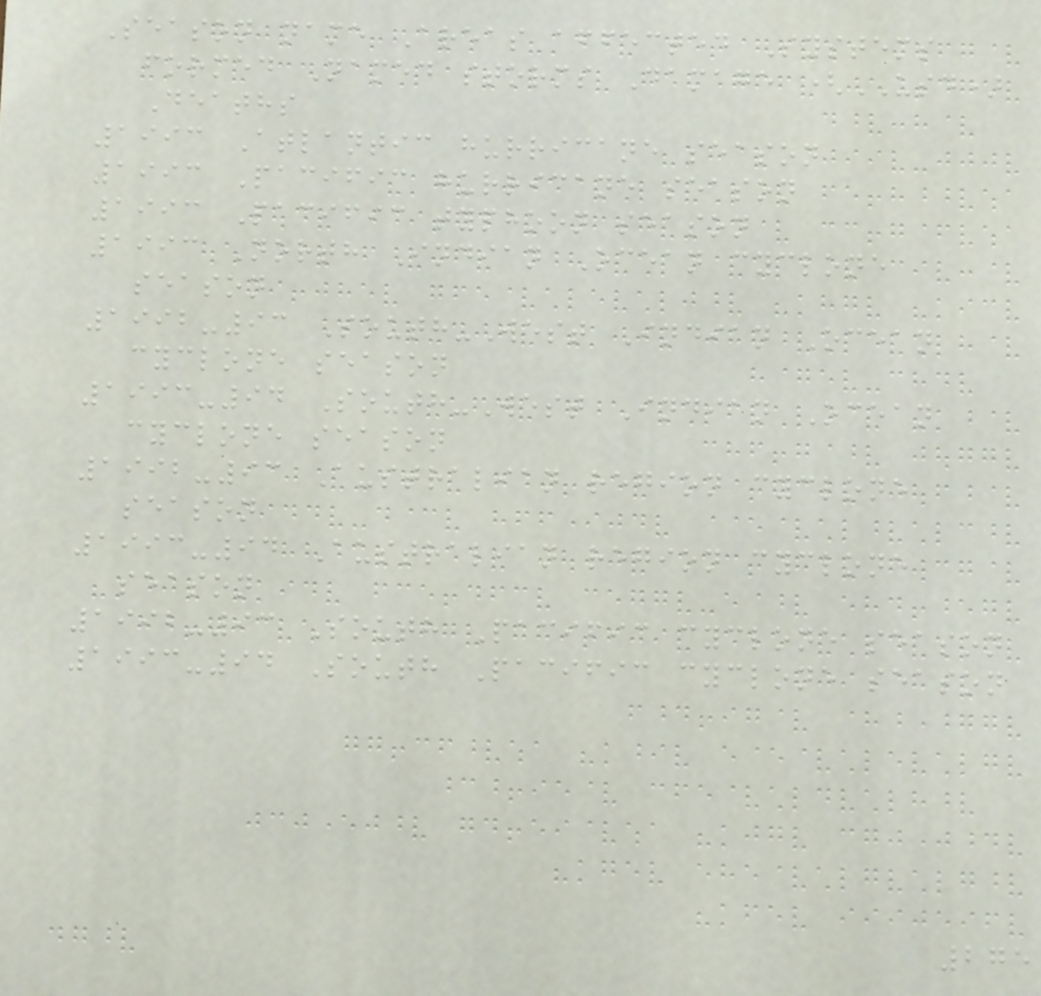Season name Areas affected Systems
formed Named storms Damage (USD)
Deaths
1993 Atlantic hurricane season
1993 Pacific hurricane season
1993 Pacific typhoon season
1993 North Indian Ocean cyclone
season
1992-93 South-West Indian Ocean
cyclone season
1993-94 South-West Indian Ocean
cyclone season
1992-93 Australian region cyclone
season
1993-94 Australian region cyclone
season
1992-93 South Pacific cyclone season
1993-94 South Pacific cyclone season
275
